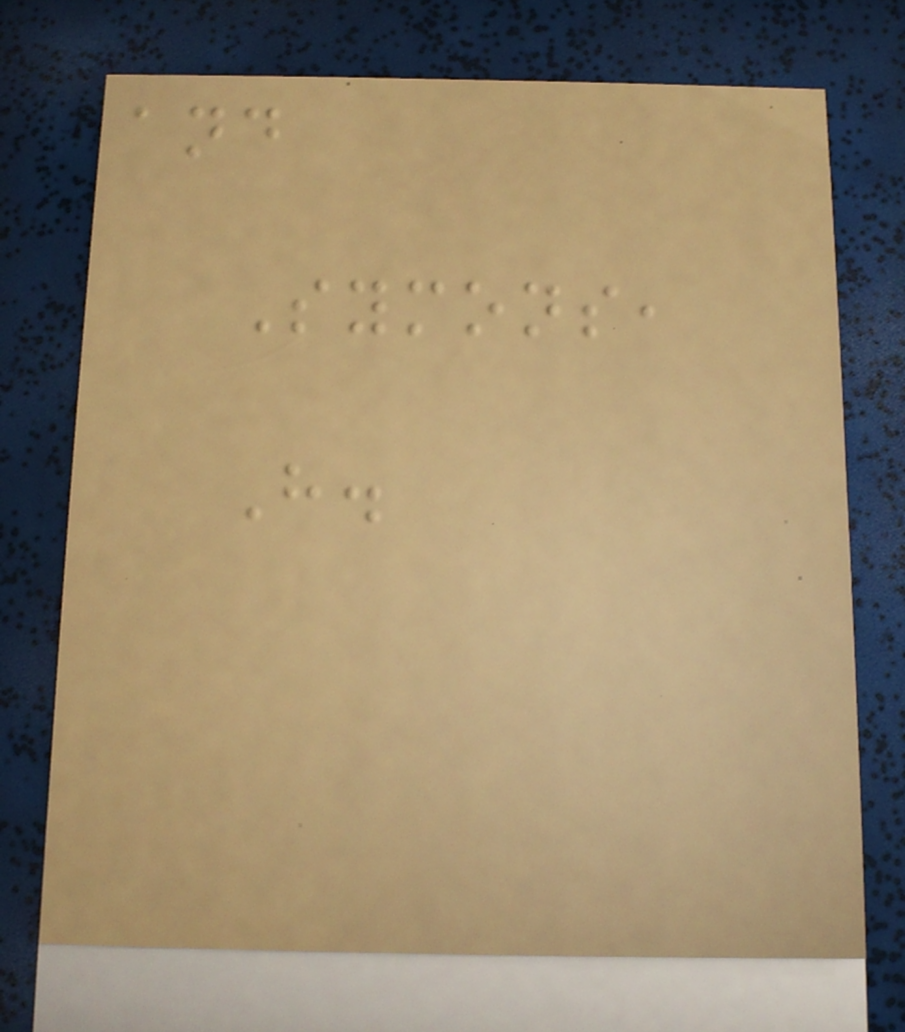and
Symons,
H.
